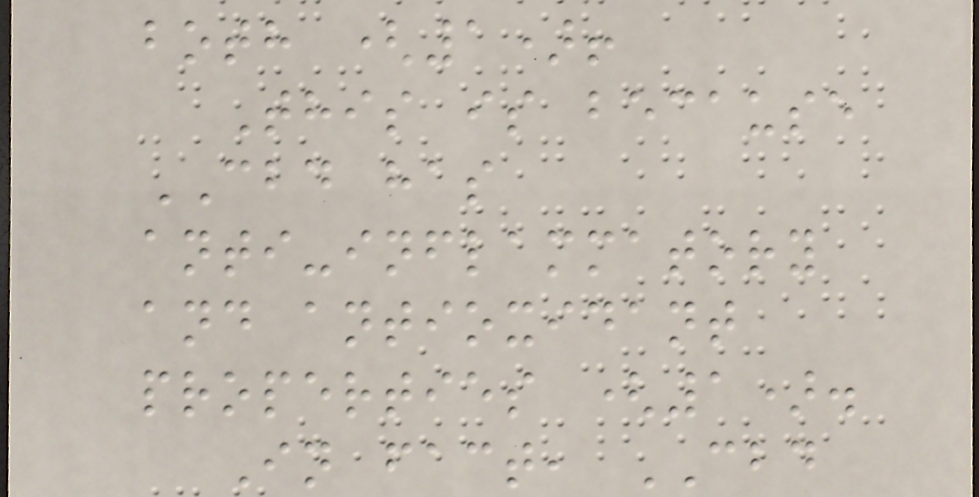both (1)!
This is because
CBD has
anti-inflammatory
and antioxidant
properties (1).
In fact, CBD
